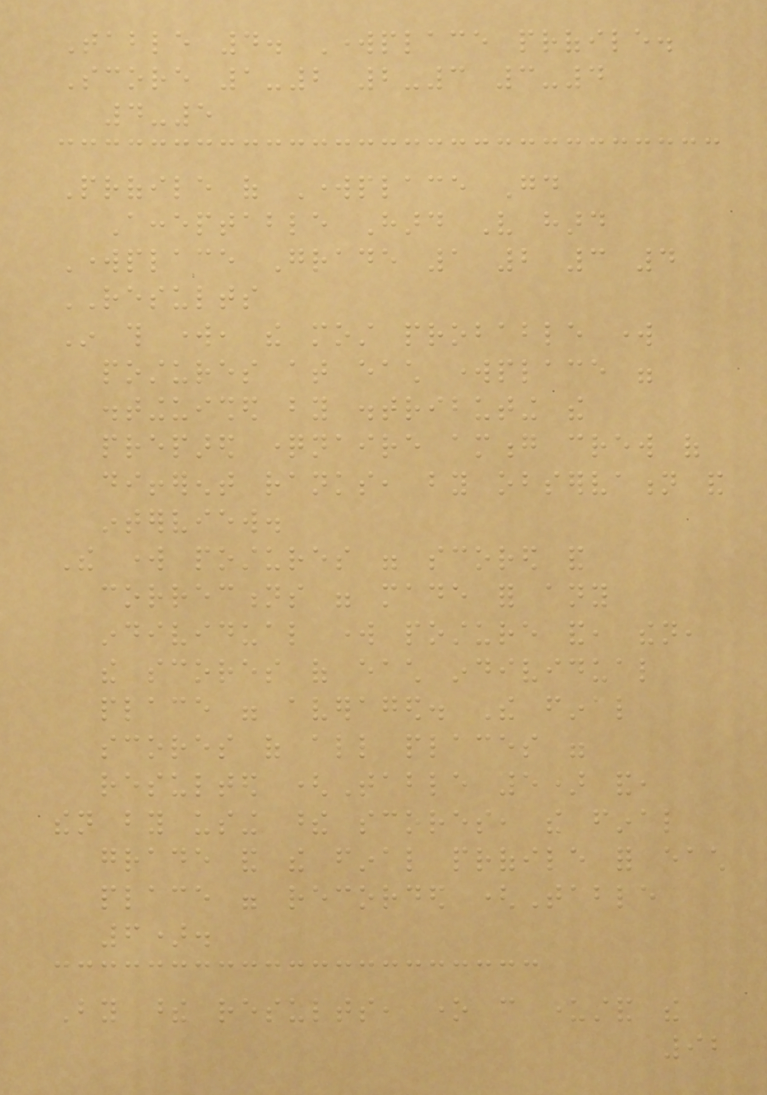Table 4. Workplace profile.
Score 1-2 2-3 3-4
4-5
Profile of Workplace Good
Acceptable Hard Very hard
Workplace Grade 1 2 3 4
RESULTS
In this work, the most probable work
postures at each workplace were
distinguished by distributing the
prepared questionnaire among crew of
different ranks, by observation and
interview.
The work postures were scored and
corrections were made for any
individual work posture and, then,
the scores of each individual
place were averaged. The final
scores of all places were
resulted (Table 5) and,
then by using these scores, the final
grade and the final profile for each
place were recorded (Table
6).
By these results, one can understand the
92
